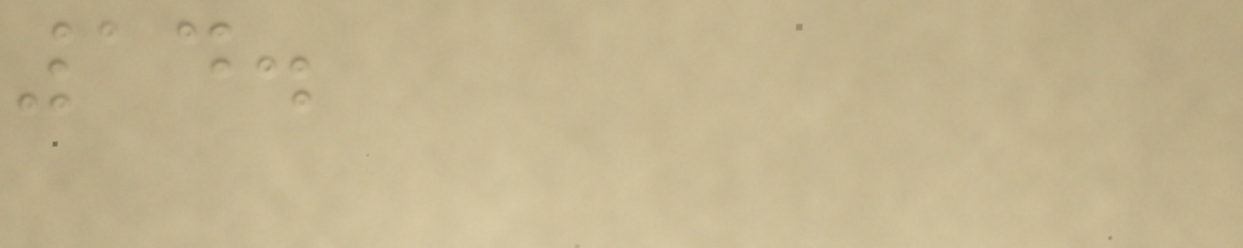14.
